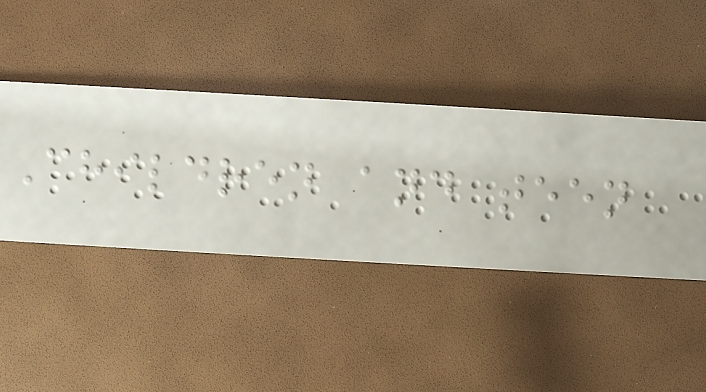Children and teen
